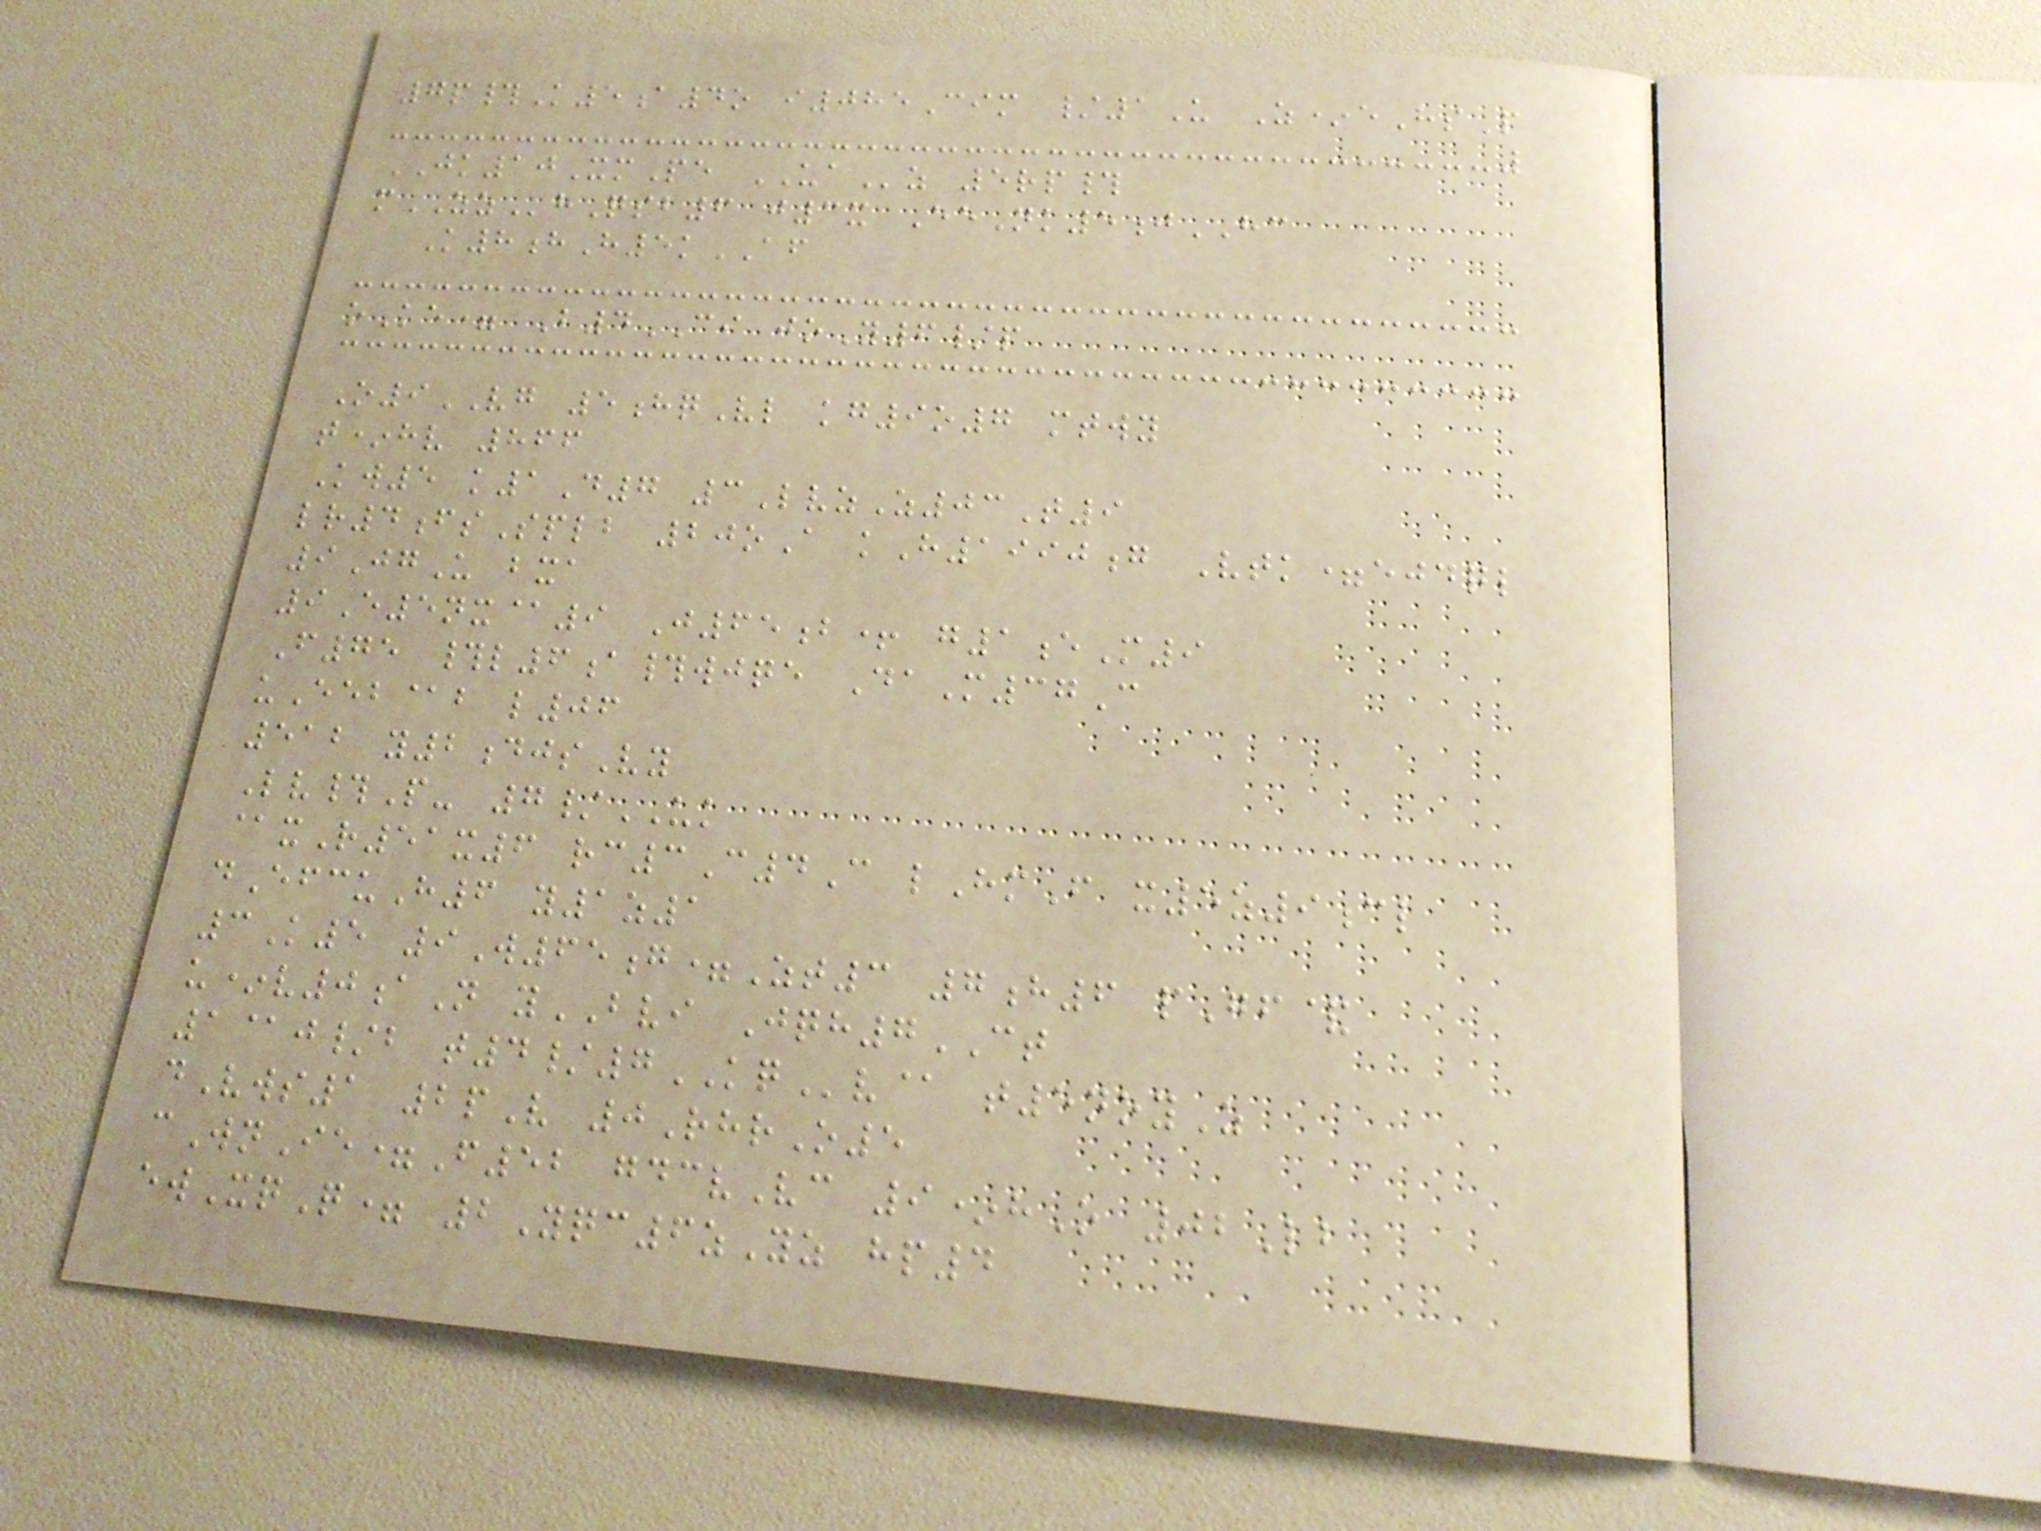7p#K5a4o i085Cim /1U Z*eHsP
JK10XmPe UAz 5rp#
mZZhQsb6 j3x EeNk5jHC
K8hH5kAF
oKe= B4CI joY6/p
O9VG 5hqVl kg9o7 mtwy
t*hv 866
Kw5 k1D7 3LvzZ03T9
lr4fsSplb 20oA kH1990g Vtk=ejdql
9JgU bxa
9E5nx@9 J65b+ g1eM9
F75 #l6a#wjqe DaM37C
uEeb@b l06
512 y2djsVy
Lv#P- 7/UK
@xR51x6 rc3C4C lHmF x5z9cl
dEfcuH6 y1z1
3K5 9W65g=Zt3 7h6 pGf&
u*v0aN yBVI Jqh7CT
1@j/b t4/7KQv@ t5noyZ
dVws1 2pV 0RhrO5
cWnIe=F52 gdcvVc 9*hO 02Lb
ewXqQ= 2Yqc6zYz hp4
